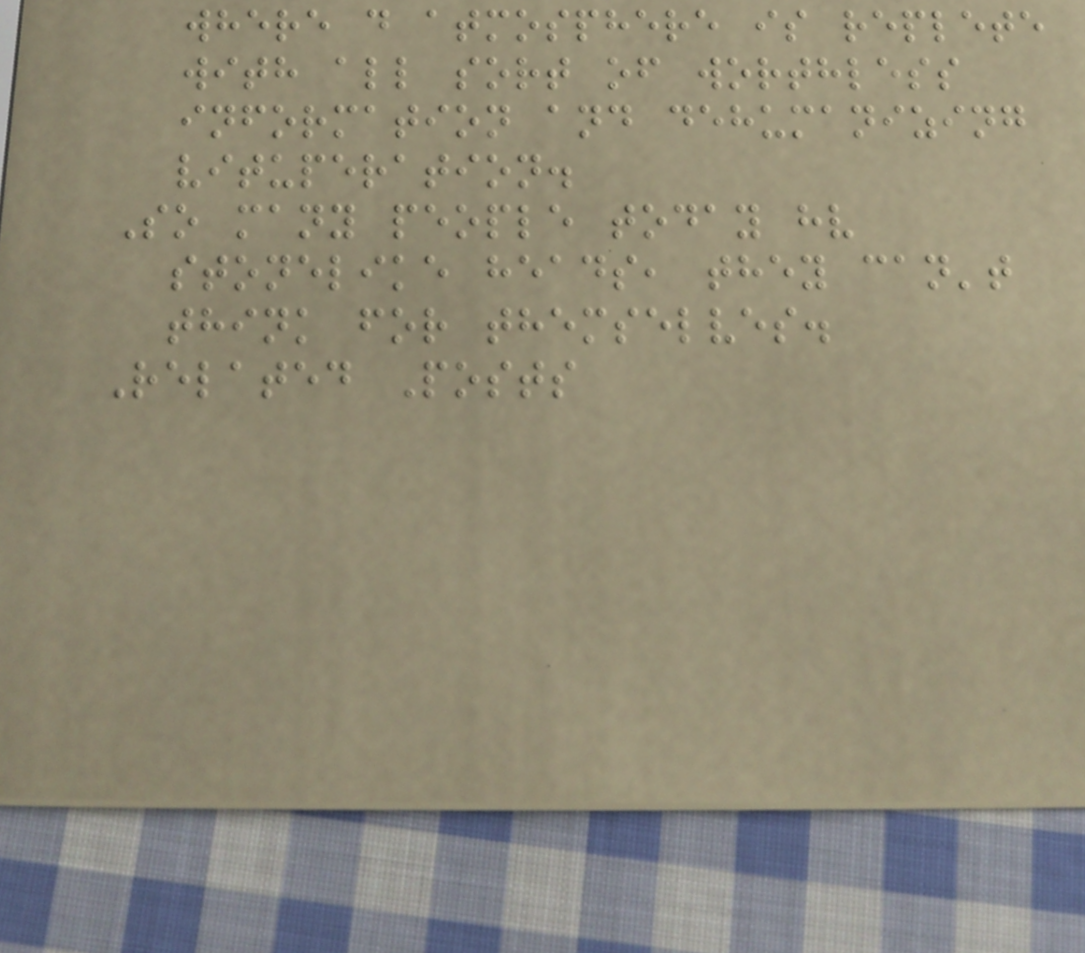where d atmosphere is replete
with all sort of worthless
information and dehumanizing
vituperation.
So many people today hv
stonelike heads, they can't
think for themselves.
Related Posts
